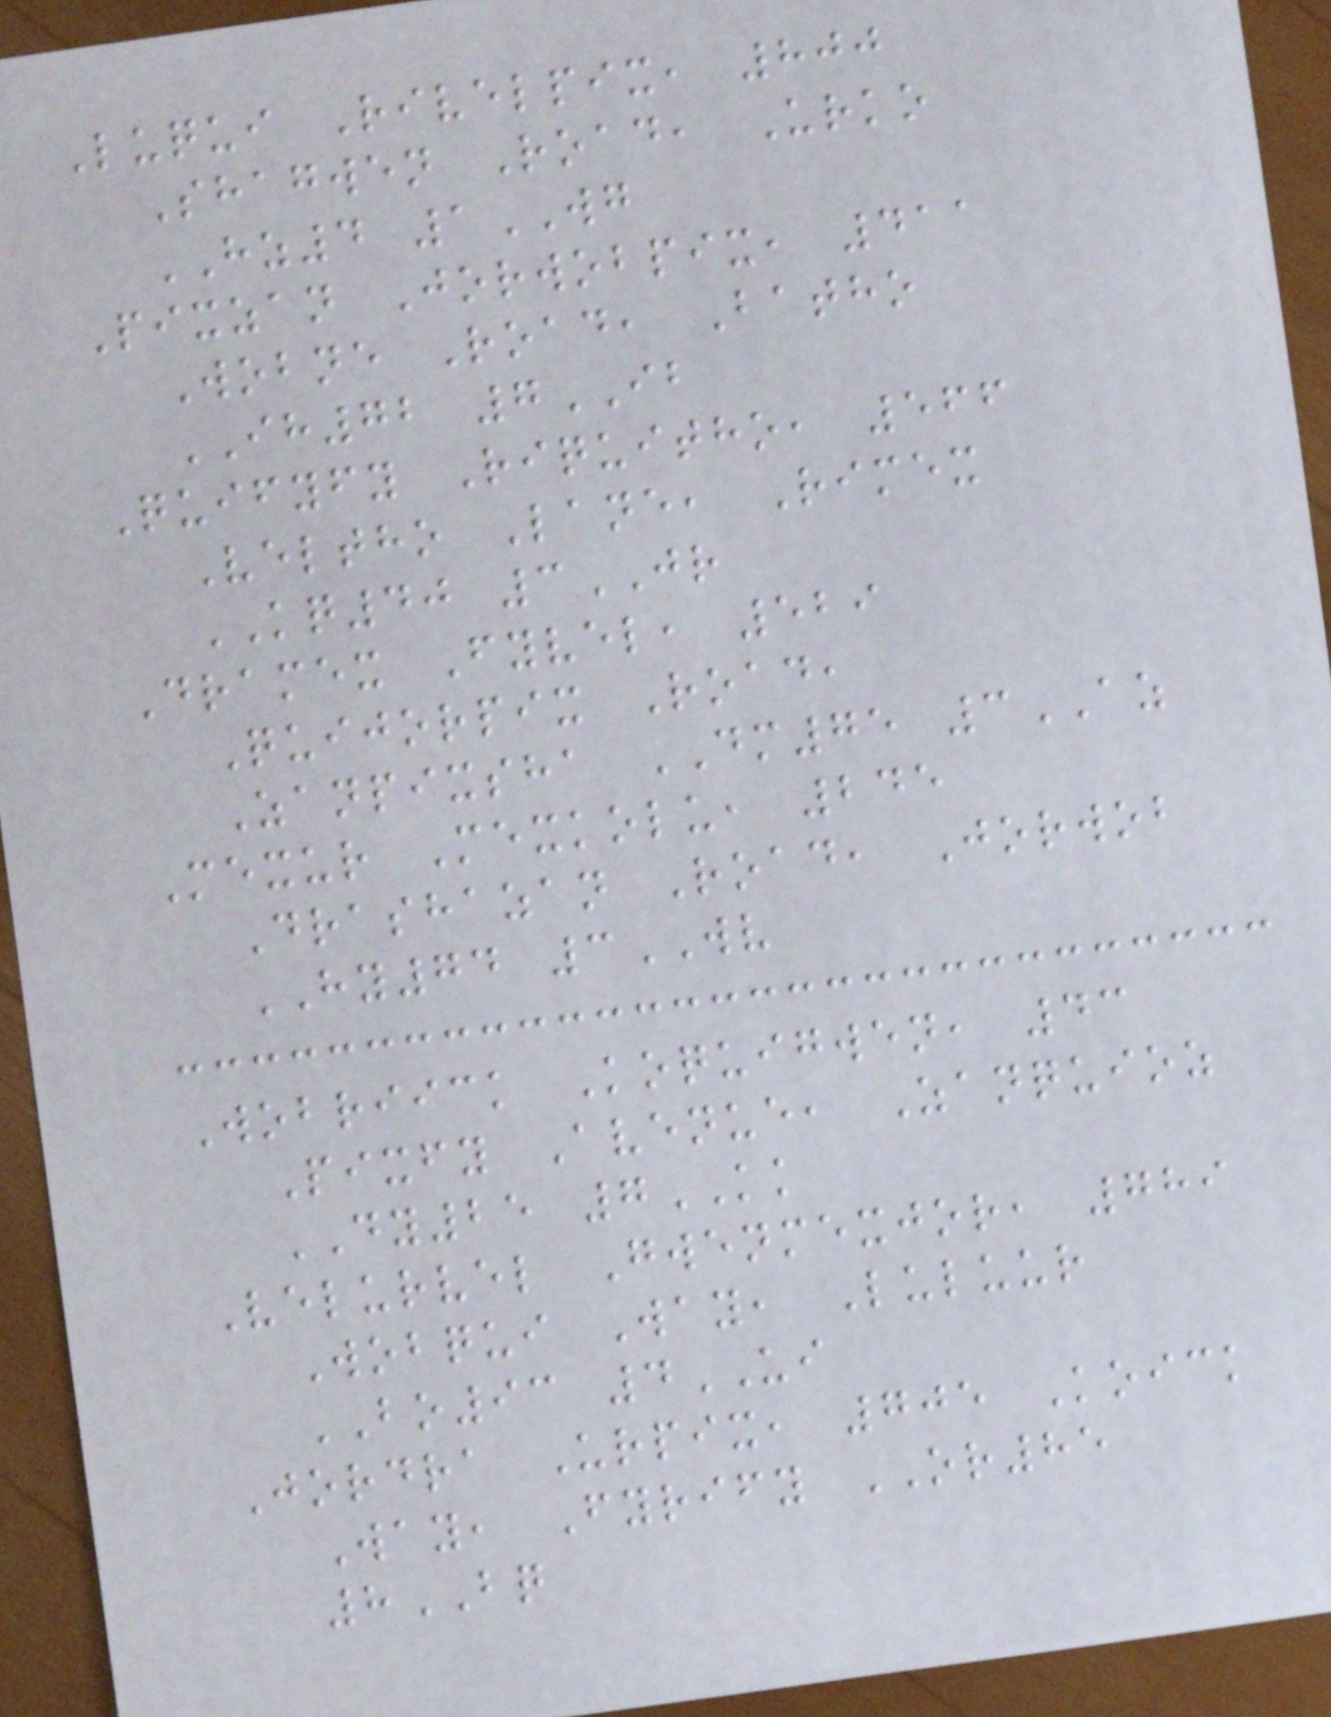Luqui Rivelpix, 800
Shagwen Road, Urko
HZ4 1WG
Pixzan Jorwobpix, 411
Wobne Road, Batho
IH72 7IB
Quifyfy Riquitho, 566
Veltho Lane, Rimex
KQ40 3JR
Dramex Fyvel, 529
Quijorpix Road,
Zanpixsha DM75 3AZ
Mexur Mexkolu, 245
Drashazan Road, Jorwob
HY74 3WV
Wobriick Koquigwen, 43
Pixfy Avenue, Zanquioz
DY25 7KK
Velurvel Gwenmexjor, 789
Wobqui Way, Luluur
BO93 4UI
Jordra Urpix, 705 Koick
Way, Fyrify OR85
8BQ
